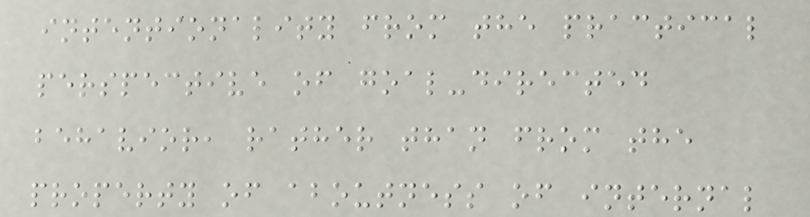intentionality from the practical
perspective of goal-directed
behavior, rather than from the
property of aboutness of internal
